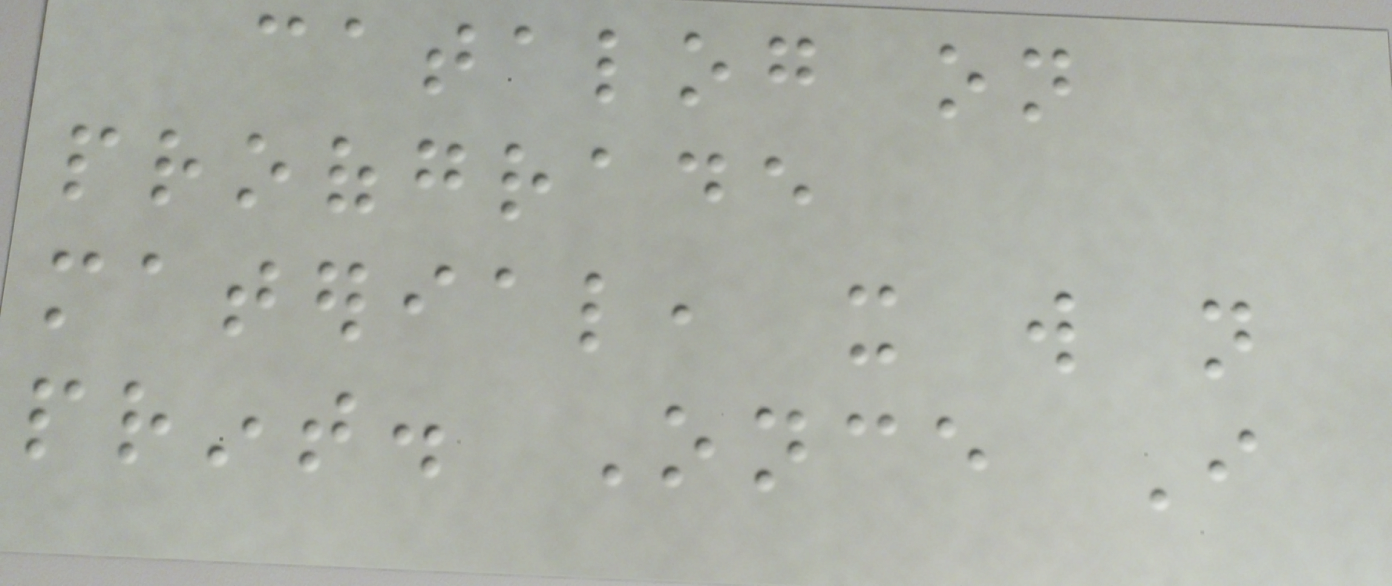catalog on
proofgrade
material, it will not
print. Once I
